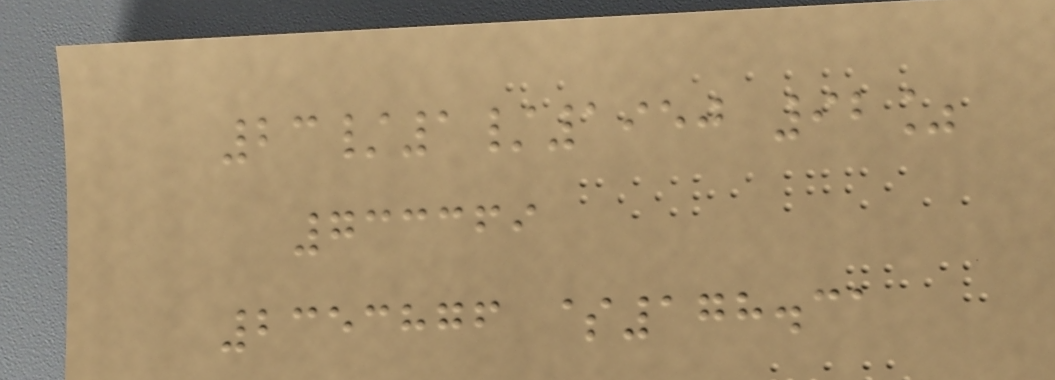23/1/1950 92%
733369
2353876 $178.31
